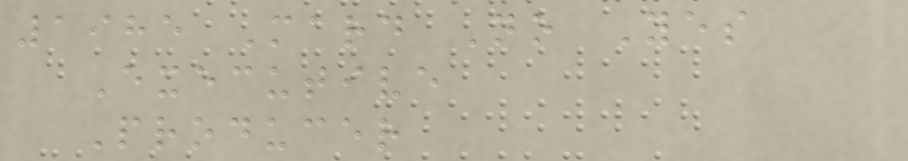1985 Mard No Yes
Executive
Producer
